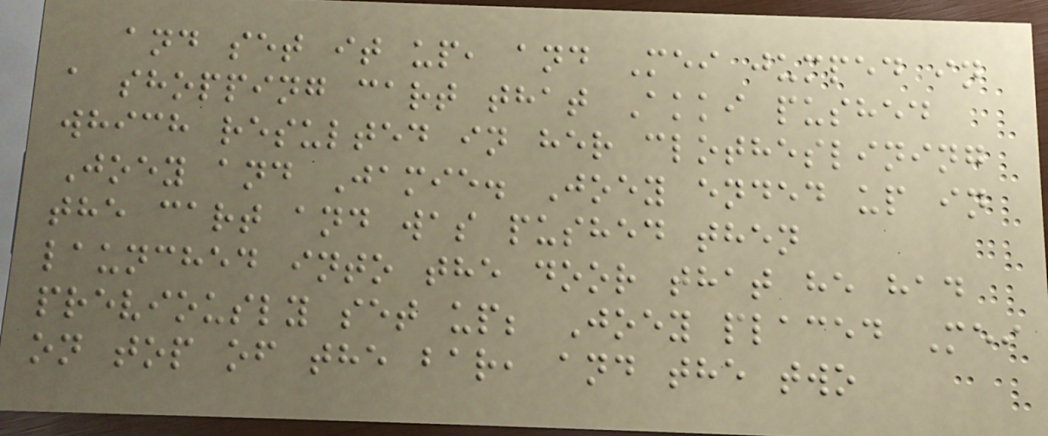and set it up, and Mei jumped in
a shopping cart that Akki pushed
which resulted in her clotheslining
Joey and Jamie. Joey ended up in
the cart and was pushed then
launched into the door that he had
previously set up; Joey placed Mei
on top of the bar, and the two
